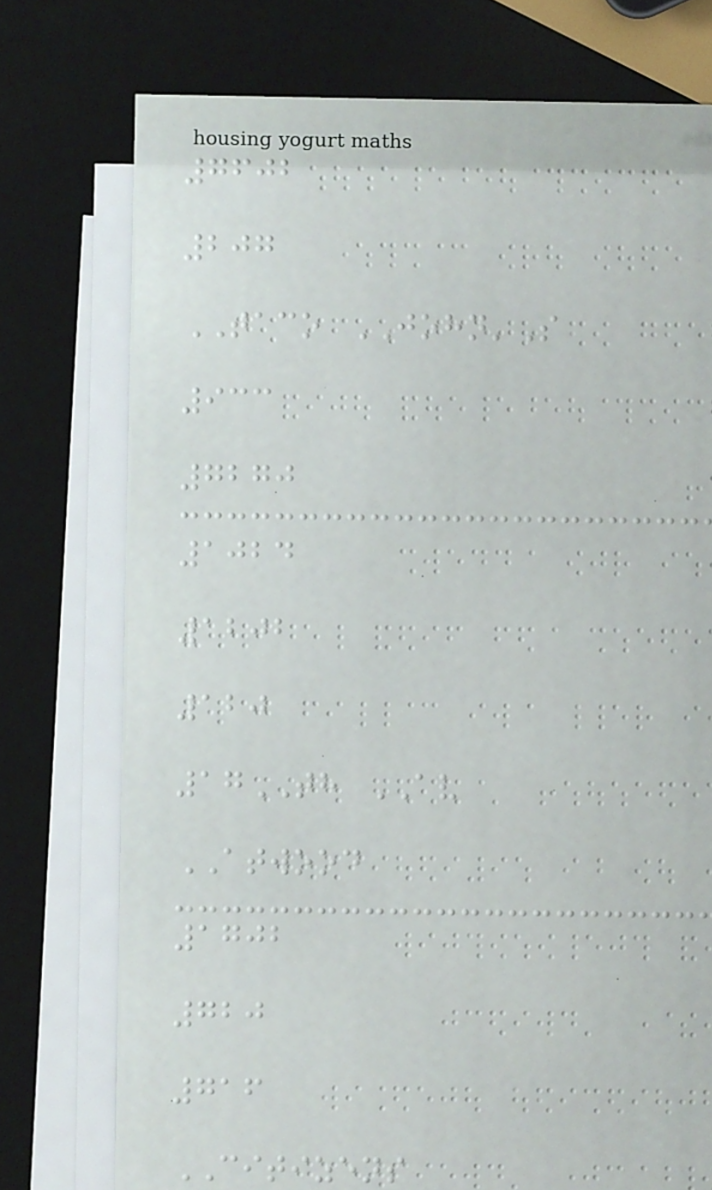7602
207
TACO JOHN'S
933
7270
1024
1202
120
17TH AV
ATWOOD
1702
720
716
CITIZENS
